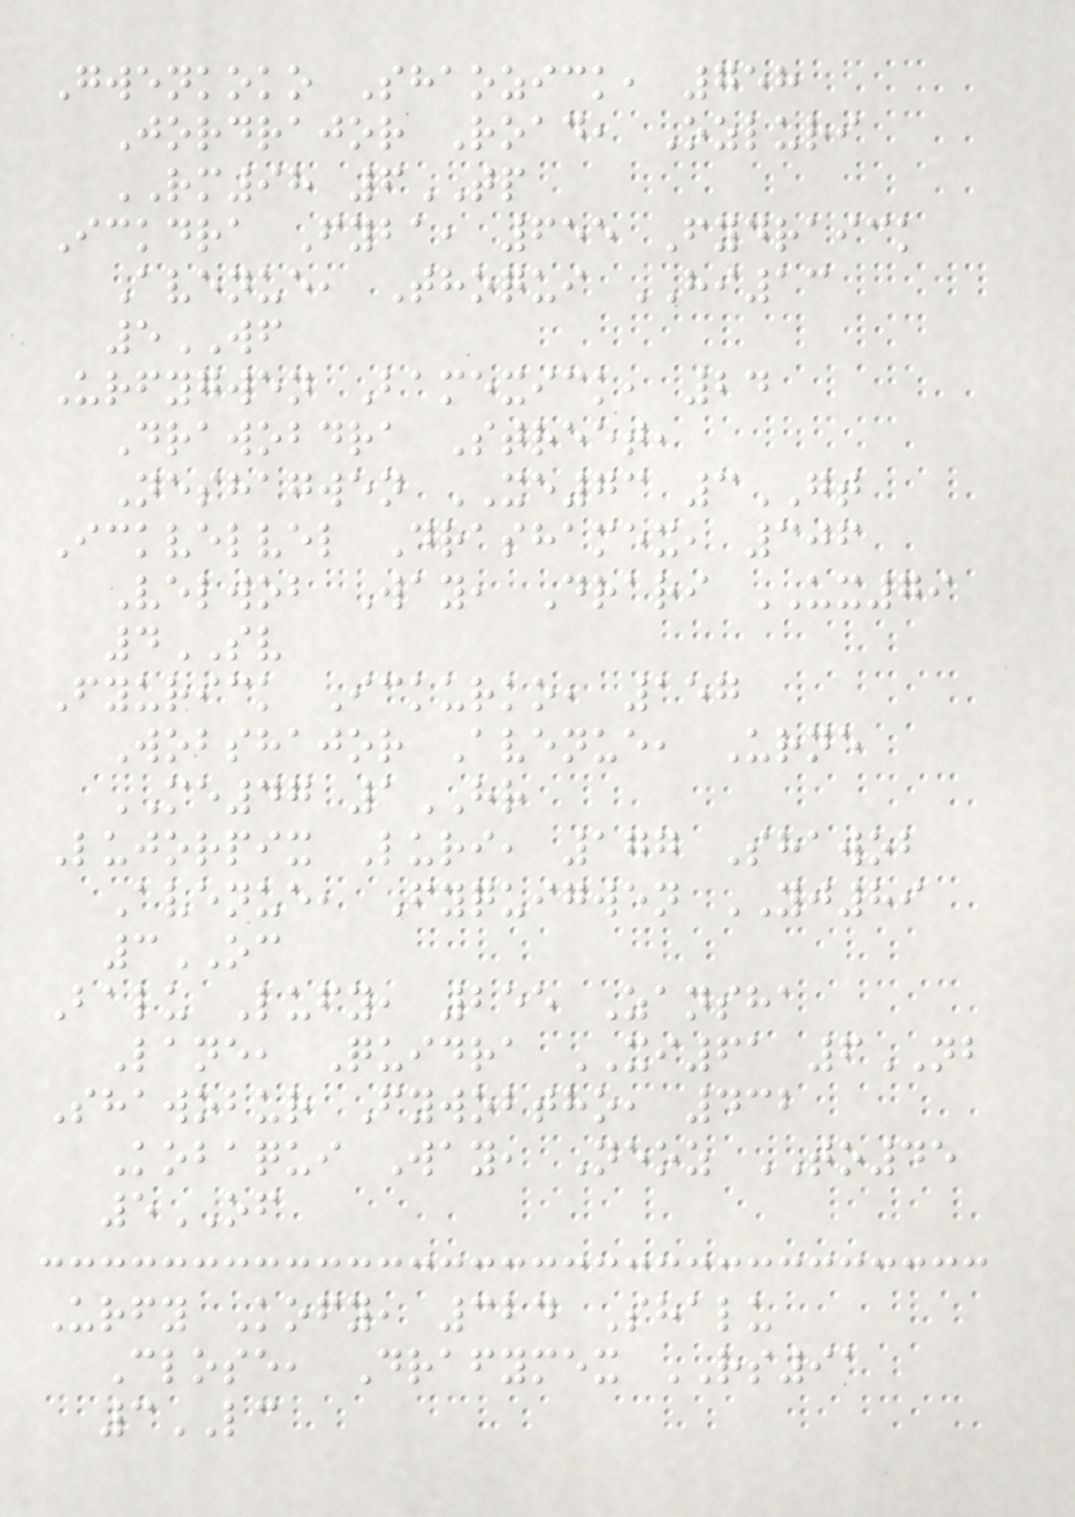Gwenkoko Shaozick, 758
Jordrajor Road, Ozluri
RM98 6TP
Ickdra Fyba, 655 Fydraick
Avenue, Thoqui HI13
5WF
Urfygwen Bamexick, 24
Drawobdra Street,
Neshagwen XE73 3GT
Ickvelvel Drashamex, 306
Velwob Way, Drari UX79
4SV
Fyurick Ickurko, 157
Wobshajor Avenue, Urne
ME47 1HR
Lujorpix Luri, 177 Shawob
Avenue, Fyquigwen YJ89
3OC
Balu Lufy, 255 Zansha
Lane, Quidra XI61 6NB
Shawobur Fywobtho, 432
Kobaqui Way, Neoz TO45
5OF
Urfy Kofy, 324 Shalu
Close, Drafymex RS91
3LC
